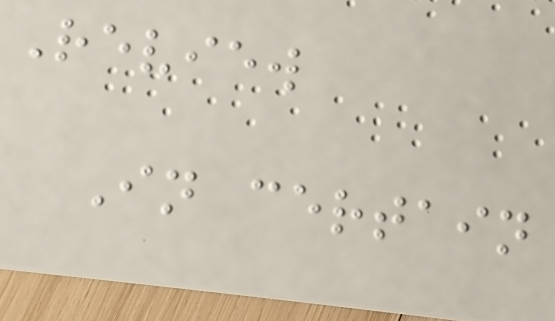Review
In certain
